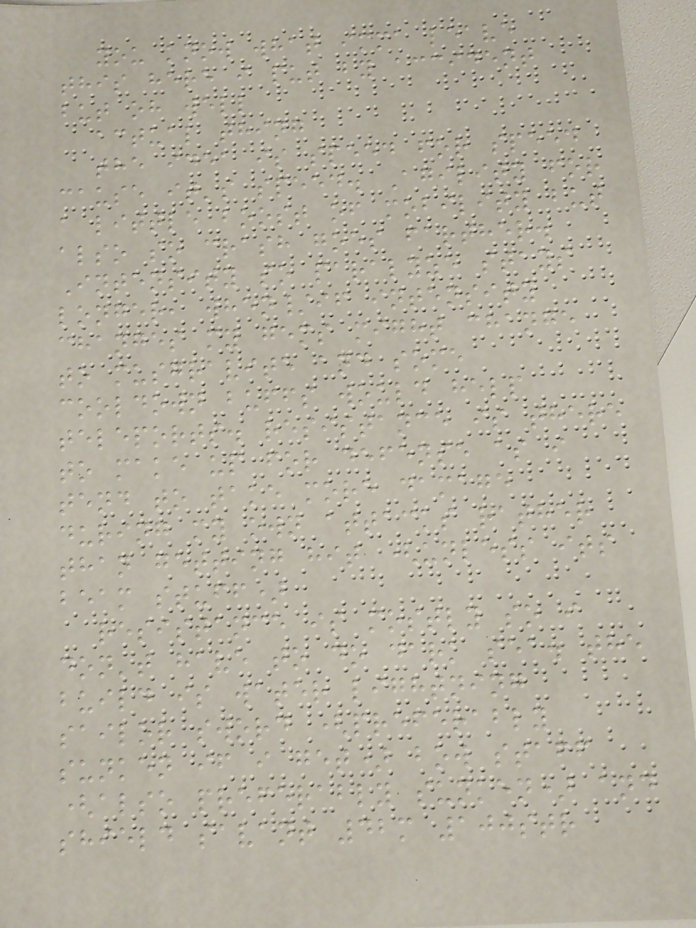you know what imma leave
this here i put by accident
but oh well
actual thing
the idea is speed for speed
cause it's speed. Agility for
a little boost of mobility but
also so crash goes farther.
Intensity so paralyze stays
longer, when/if intensity
changes my gems might change
to musgravite and some
cooldown buffs would help
teleports. resistance is there
to make up for defense as i
tend to take more damage
during my own attacks rather
than getting hit (unless its
beam stuff)
resistance is mostly so i
don't have to do dark sea. the
build is water lightning
sailor sword (preferably
sunken if i get) bow staff
(also preferably sunken) and
shield savant 42m 100str
